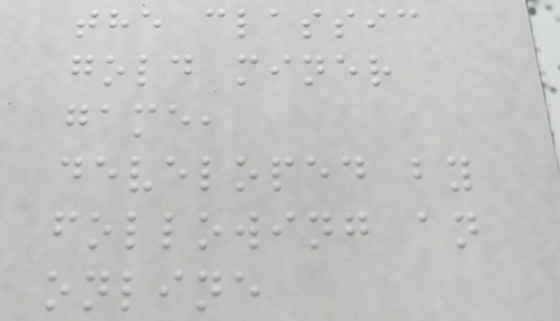the classic
gold miner
game,
developed by
following an
online
